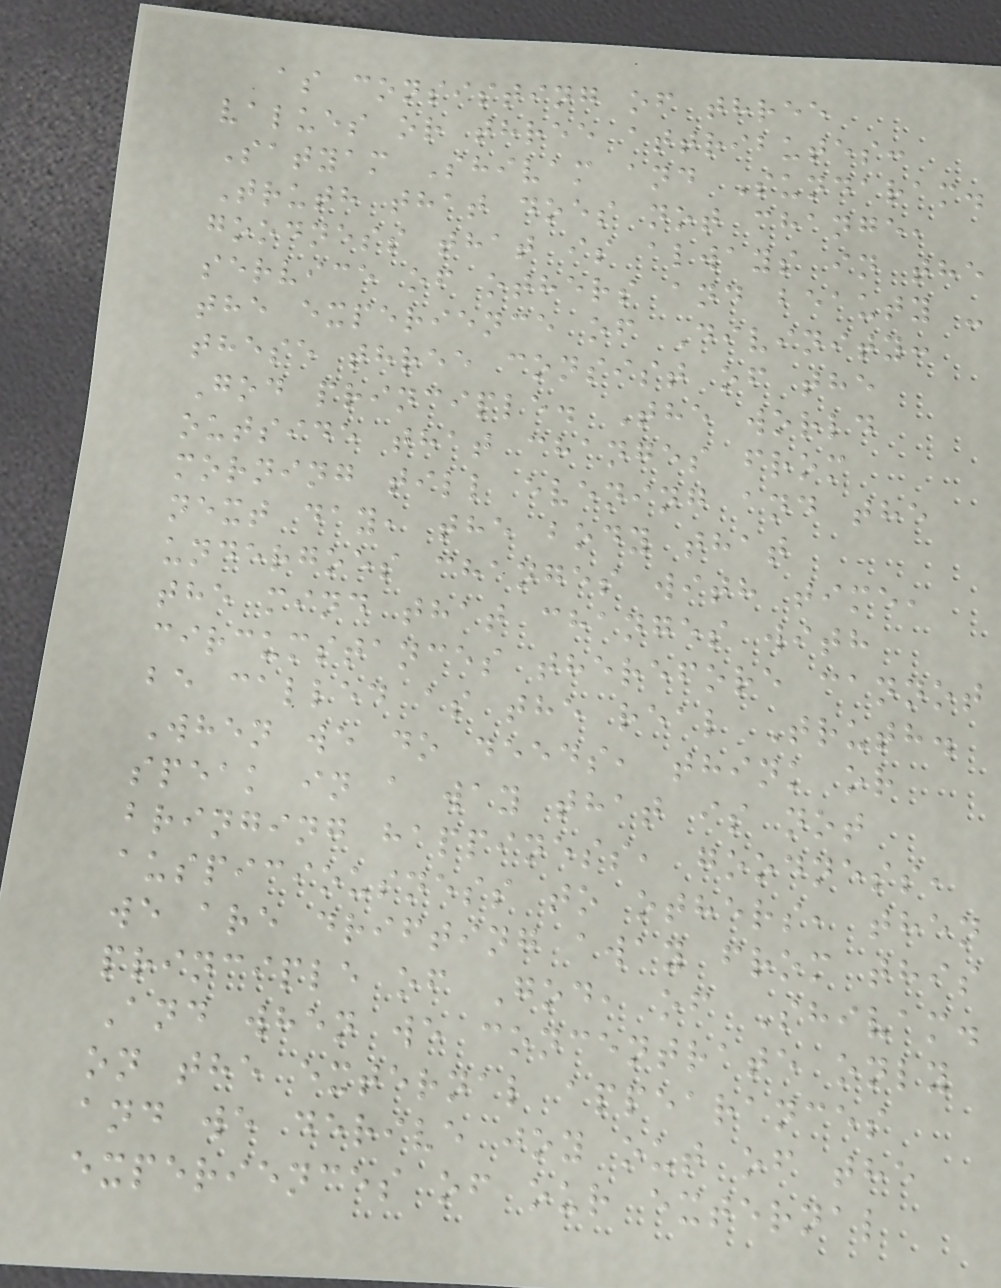as consisting of three
values or three attributes:
Satyam Shivam and Sundaram.
Truth that does not change,
goodness that is always in the
service of others and beauty -
the experience of Divinity:
these three consist of the
God principle. The world
outside that changes from
morning till evening and the
next day, the body that
undergoes changes with time,
the mind that changes with
circumstances therefore cannot
be called as the real Truth.
When we do deeds, think or
speak in a way that is not
bringing happiness, goodness,
auspiciousness to others, then
we are drifting away from this
principle of God, of Shivam.
And when we concentrate only
on the external appearances
and we derive joy out of the
experiences of our external
